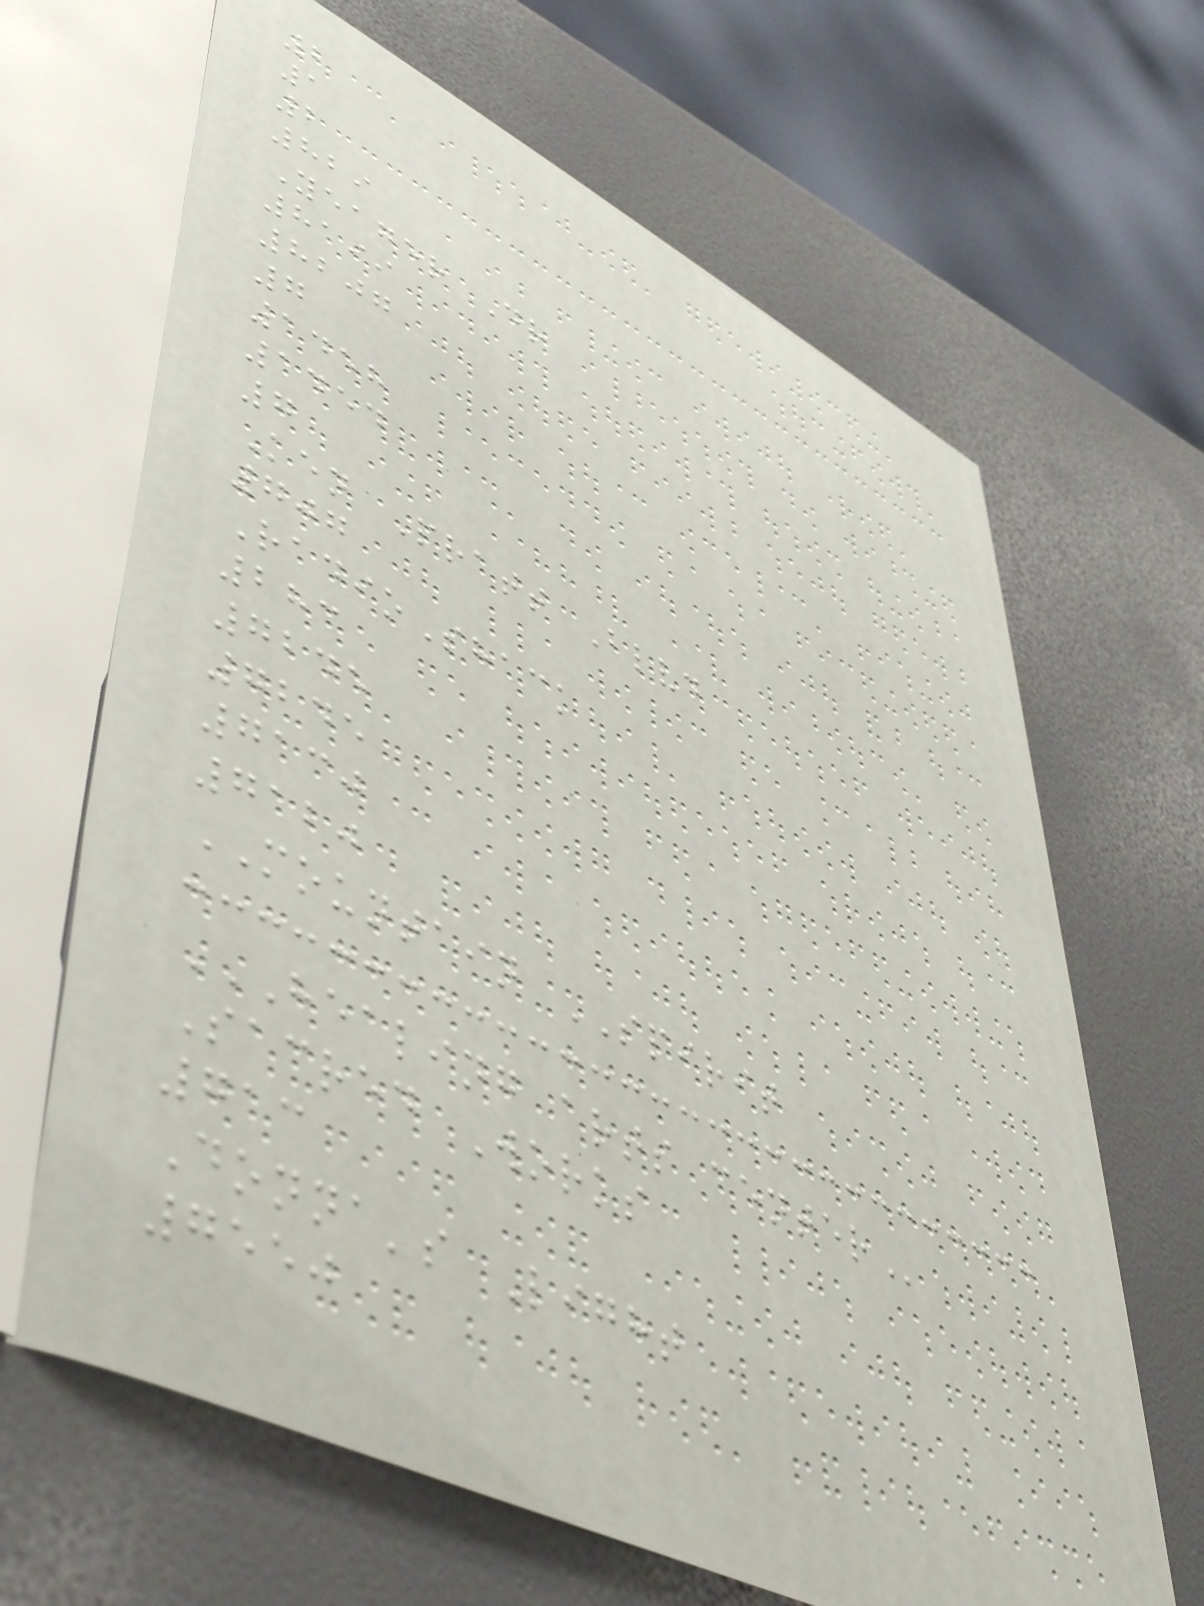2
1
2
829
Yeager Dr
8199
8207
7
1458
1454
7
Ken Pratt Blvd
707
RadioShack
283
7245
7245
7130
7120
MOUNTAIN SPIRIT
HEALING ARTS CENTER
Sacred Works
713
Donna's Light
7550
